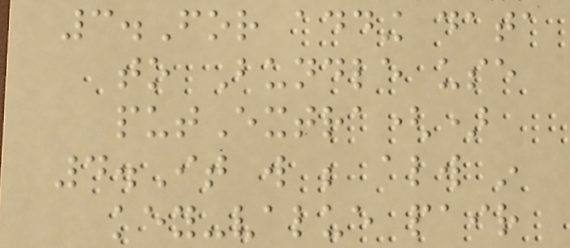3.For adding data
to Bundle use
putExtra()
4.It will be always in
key-value pair
